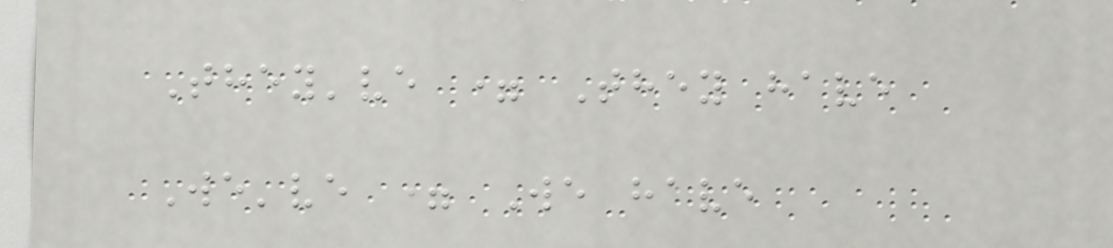They've = They have
We've = We have
